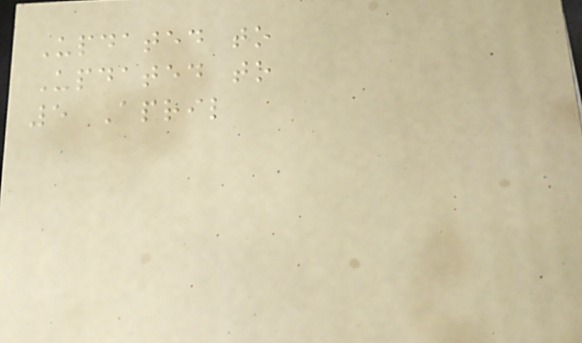Updated to
Updated to
5 April
